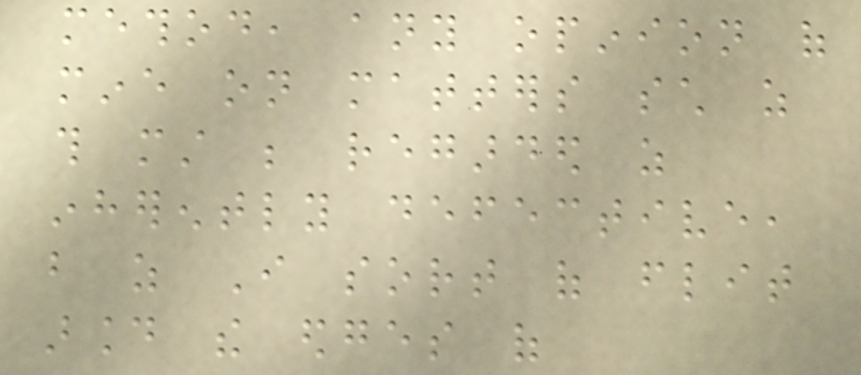method, any opinion of
mine on matters such as
this must be regarded as
inherently defective,
but as I sort of flit
around the edges of
